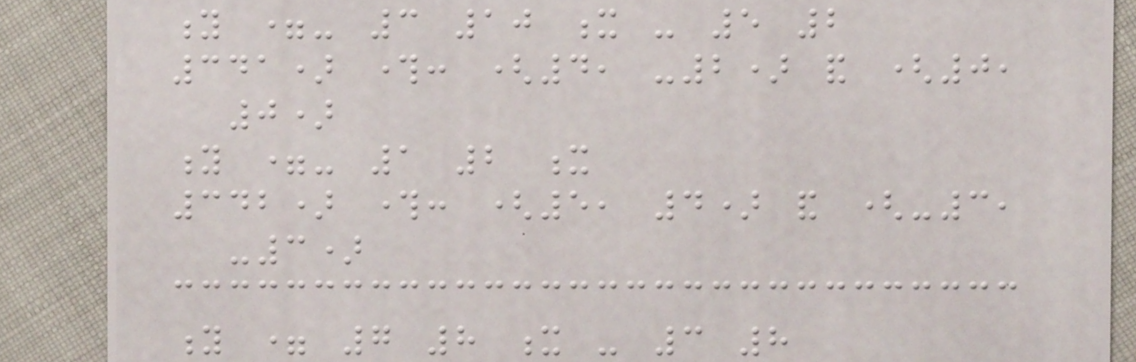y =- 3 10 x - 5 2
341) through: (4, -2) and (0,
0)
y =- 1 2 x
342) through: (5, 4) and (-3,
-3)
y = 7 8 x - 3 8
